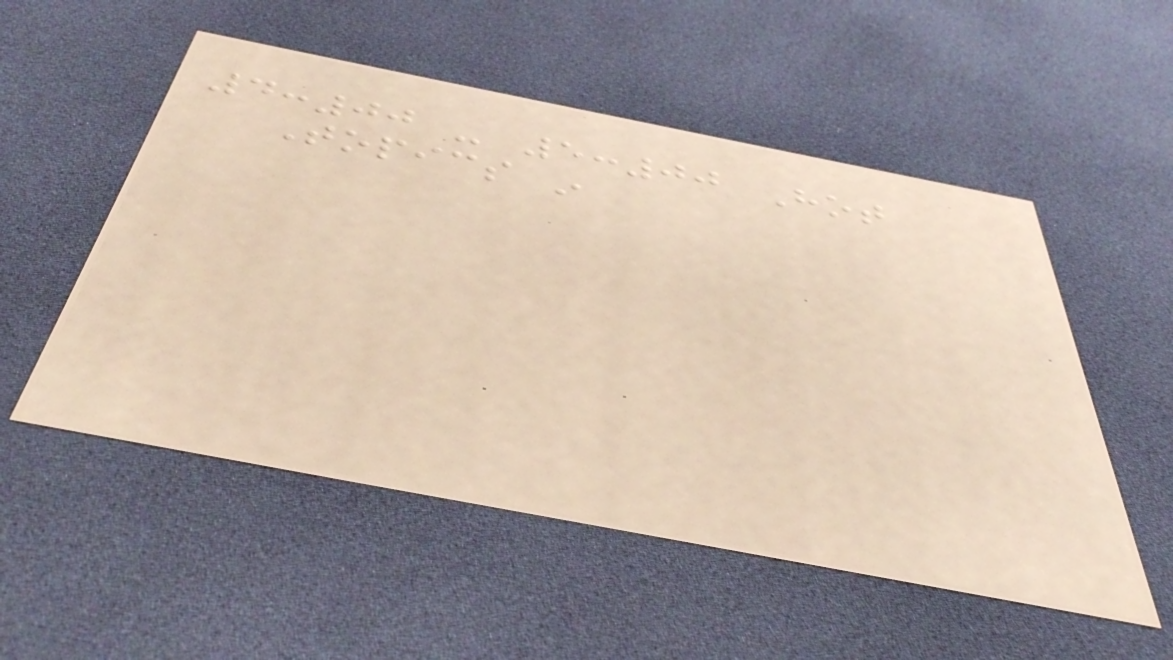4:00 - 5:00 Hot
Topics in
